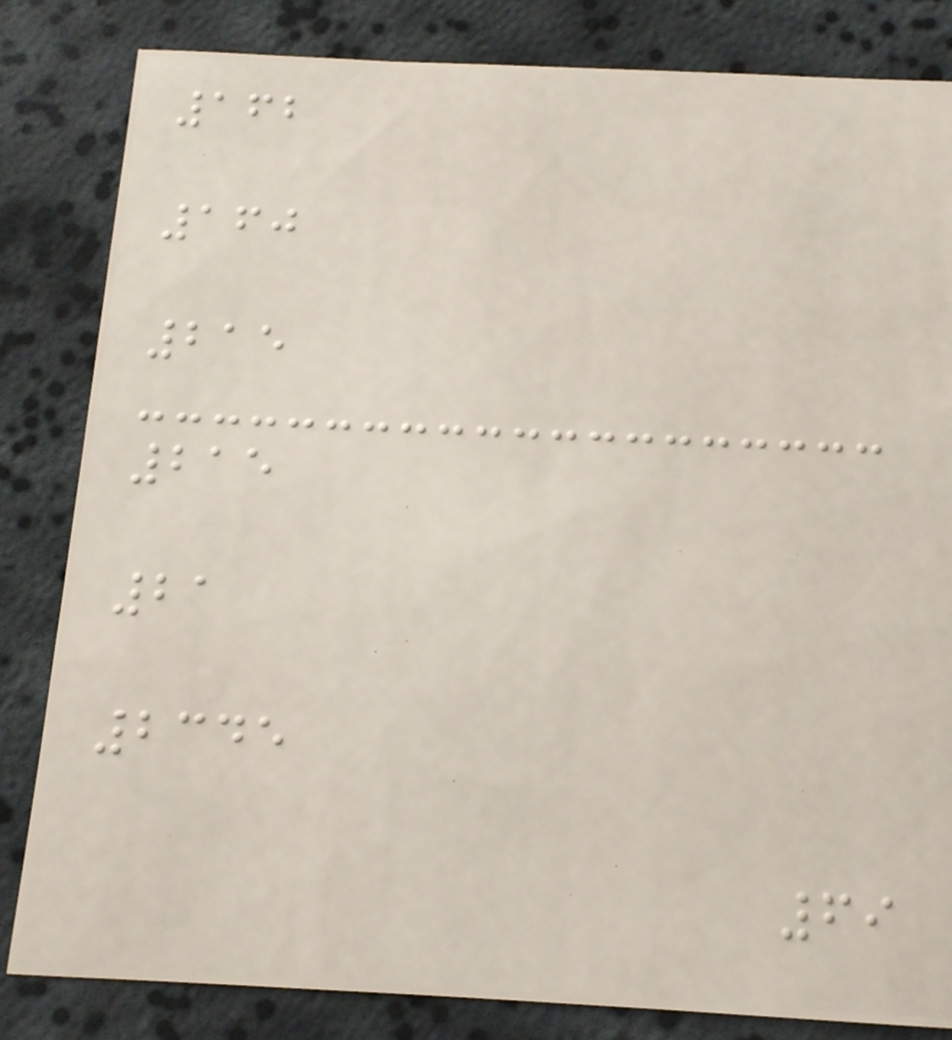162
160
215
215
21
2345
69
